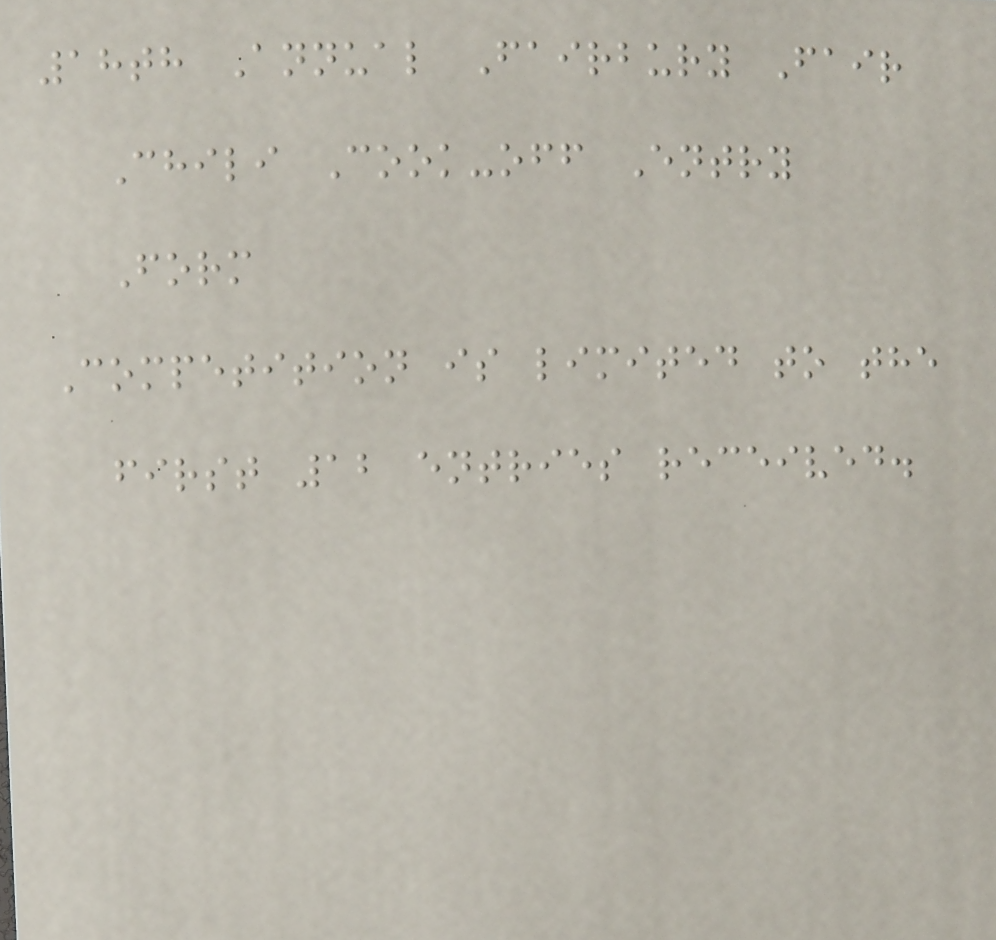18th Annual Fairbury Fair
Chili Cook-off Entry
Form
Competition is limited to the
first 12 entries received.
